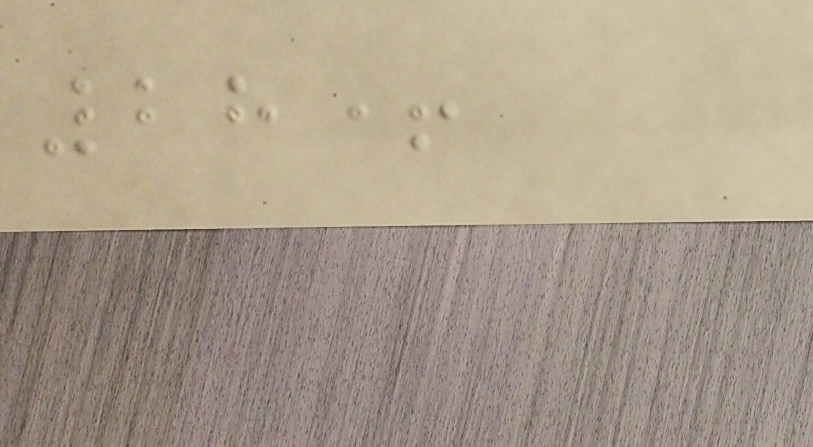28+
